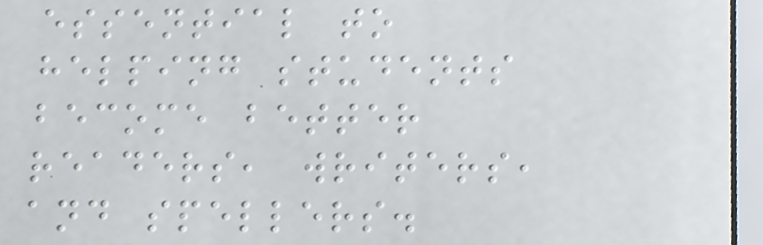essential to
helping students
become better
readers, writers,
and spellers.
